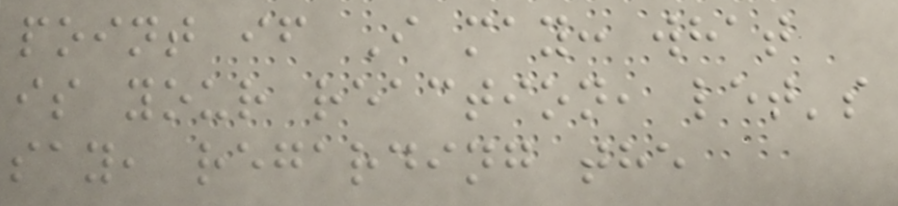point if I may: what
is your reaction, let's
say, regarding the
